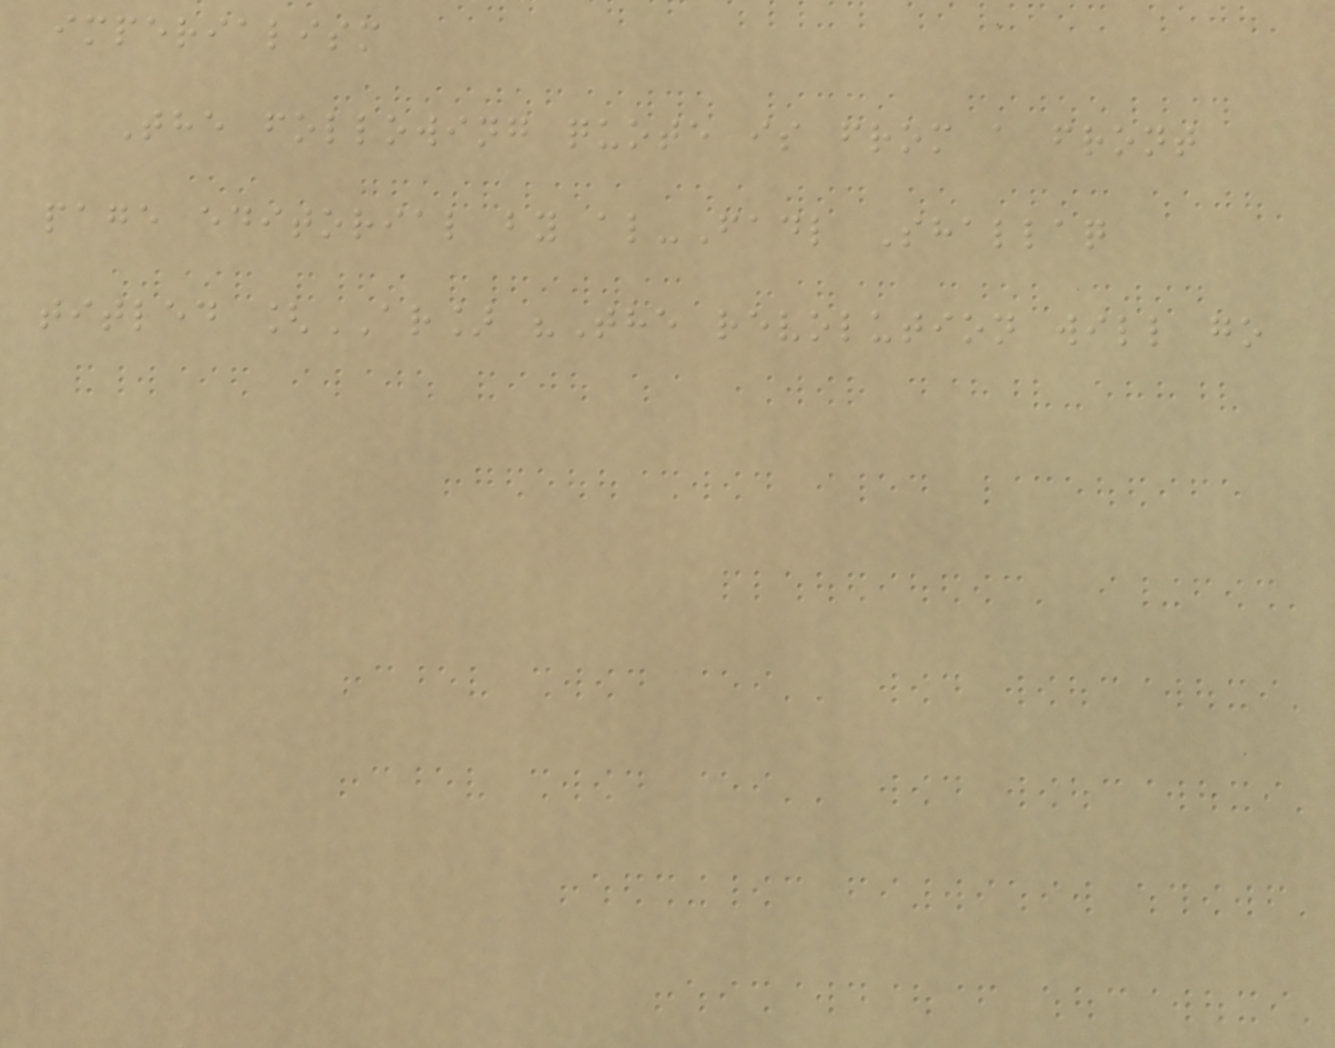imperialism
The following quote is from a front
page editorial by al-Fadl Shallaq
titled [AR] "The revolution will go
